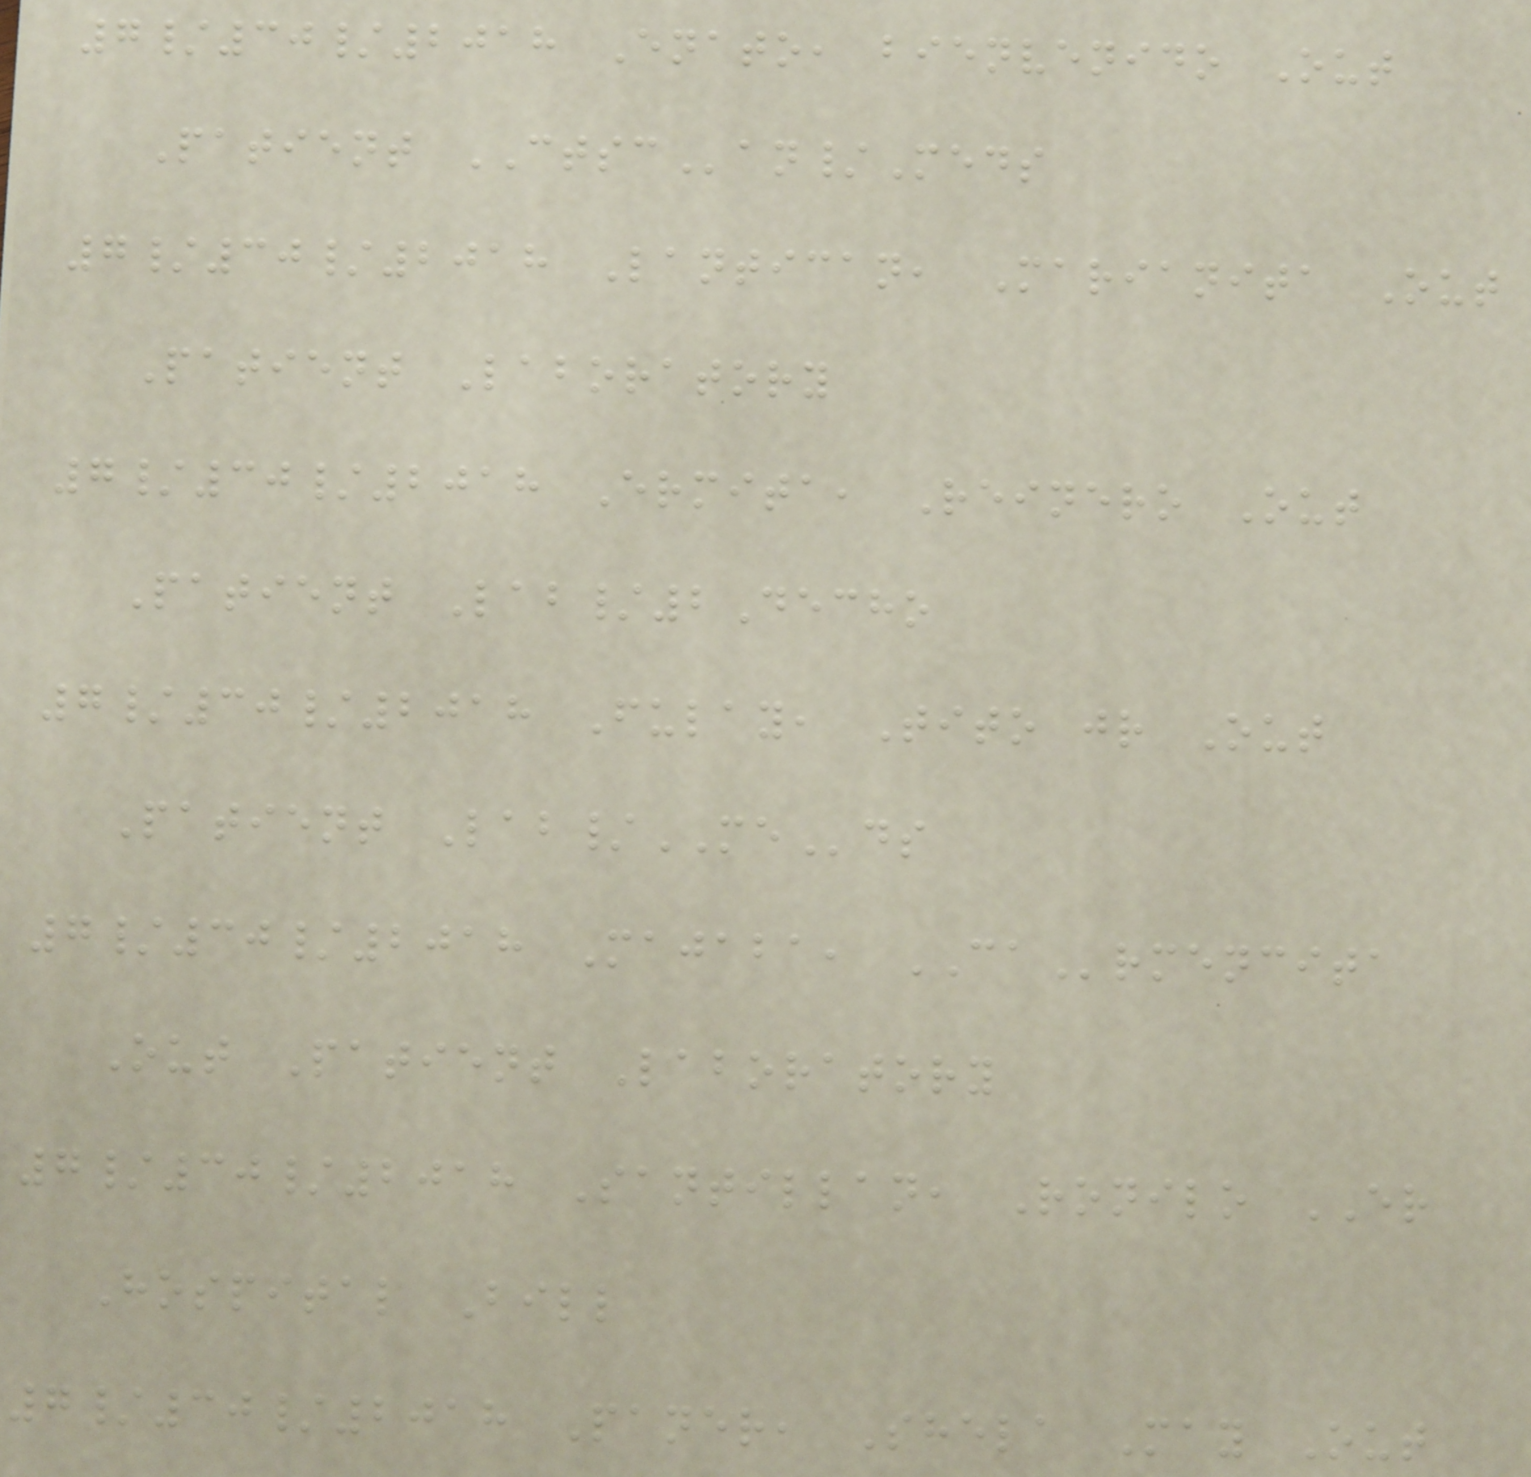7/30/2018 Enato, bienvenido Out
Patient CTSCan/Meds
7/30/2018 Lantican, Marianita Out
Patient Laboratory
7/30/2018 Ermita, Reinero Out
Patient Lab/2Decho
7/30/2018 Fulay, Tito jr Out
Patient Lab/MEds
7/30/2018 Majaba, CArmencita
Out Patient Laboratory
7/30/2018 Santillan, Ronilo ER
Hospital Bill
7/30/2018 Paner, Shela May Out
